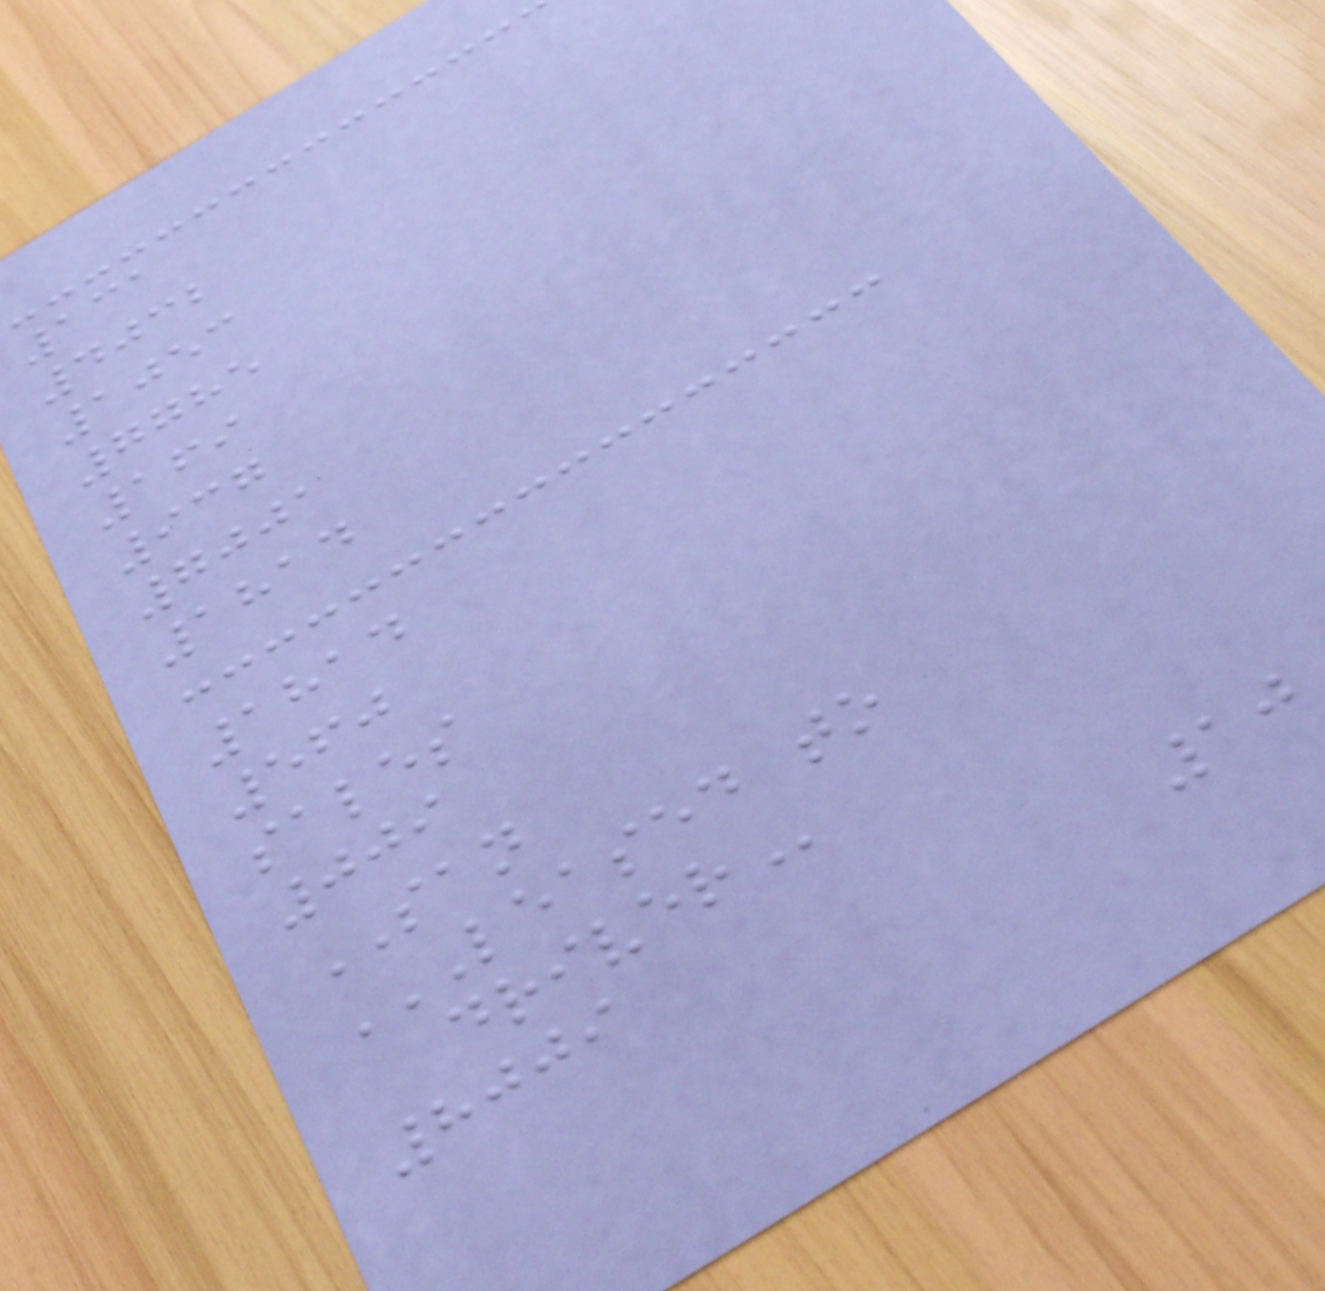131
4032
1053
7785
169
937
7001
1814
1814
560
sales
009
SAN
LEASED TO
DRIVER
8009
10
